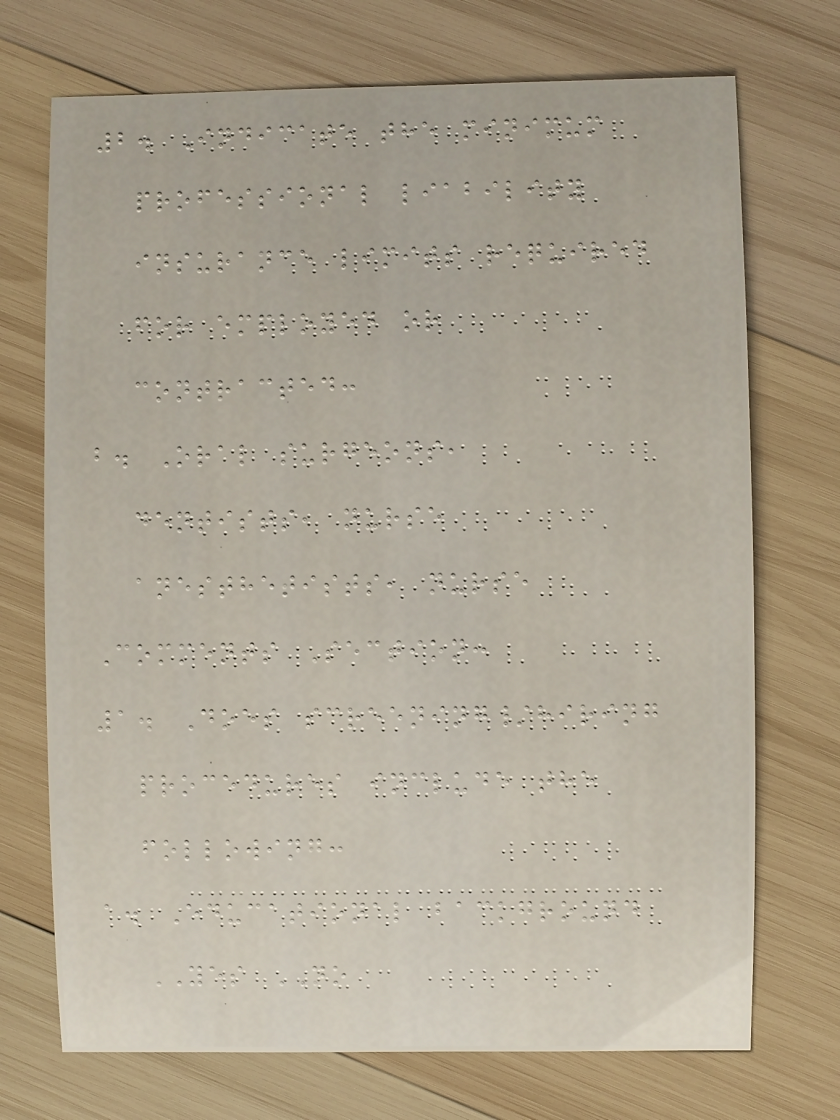2. Indicate the minimum
professional liability
insurance limits required
for employed or
contracted:
b. Oral surgeons,
dentists, nurse
anesthetists, nurse
Comments Section:
1. Does screening/hiring
procedures include the
following:
a. Educational background
YES NO
